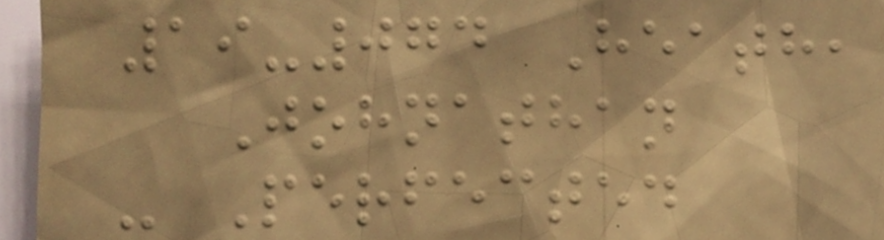19-074 Heath,
Johnathan
- Perfected
